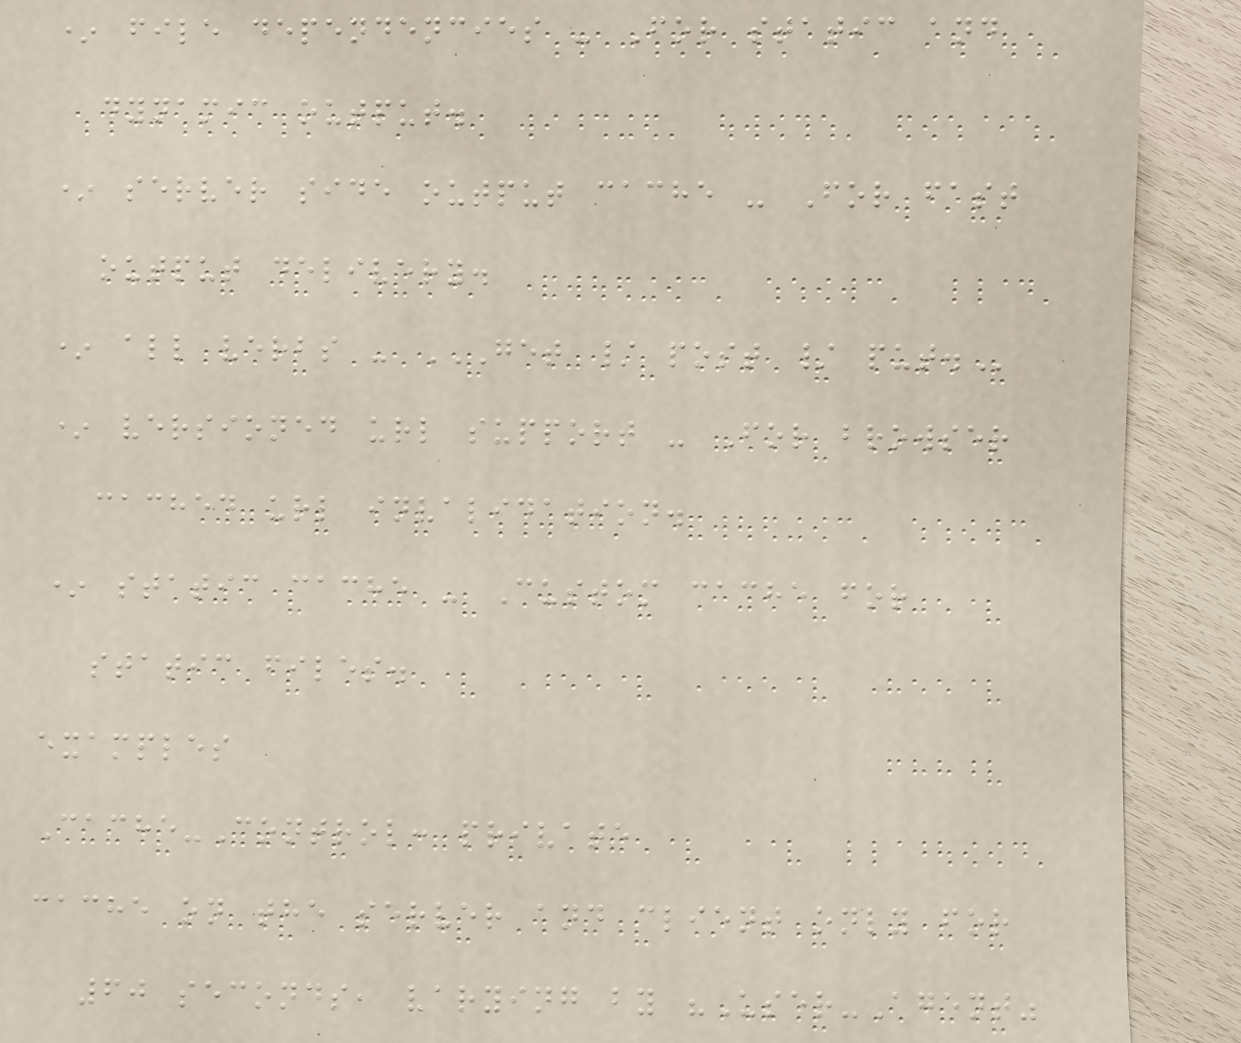* file dependencies - For static and
dynamic output.
* server side output cache - For fast
output delivery.
* all verbs - GET / POST / PUT.
* versioned url support - For browser
cached url invalidation.
* static cache - Custom cache for
static files.
examples
Cache-Control: private
cache on the server and client only for
60 seconds, varying by "User-Agent"
